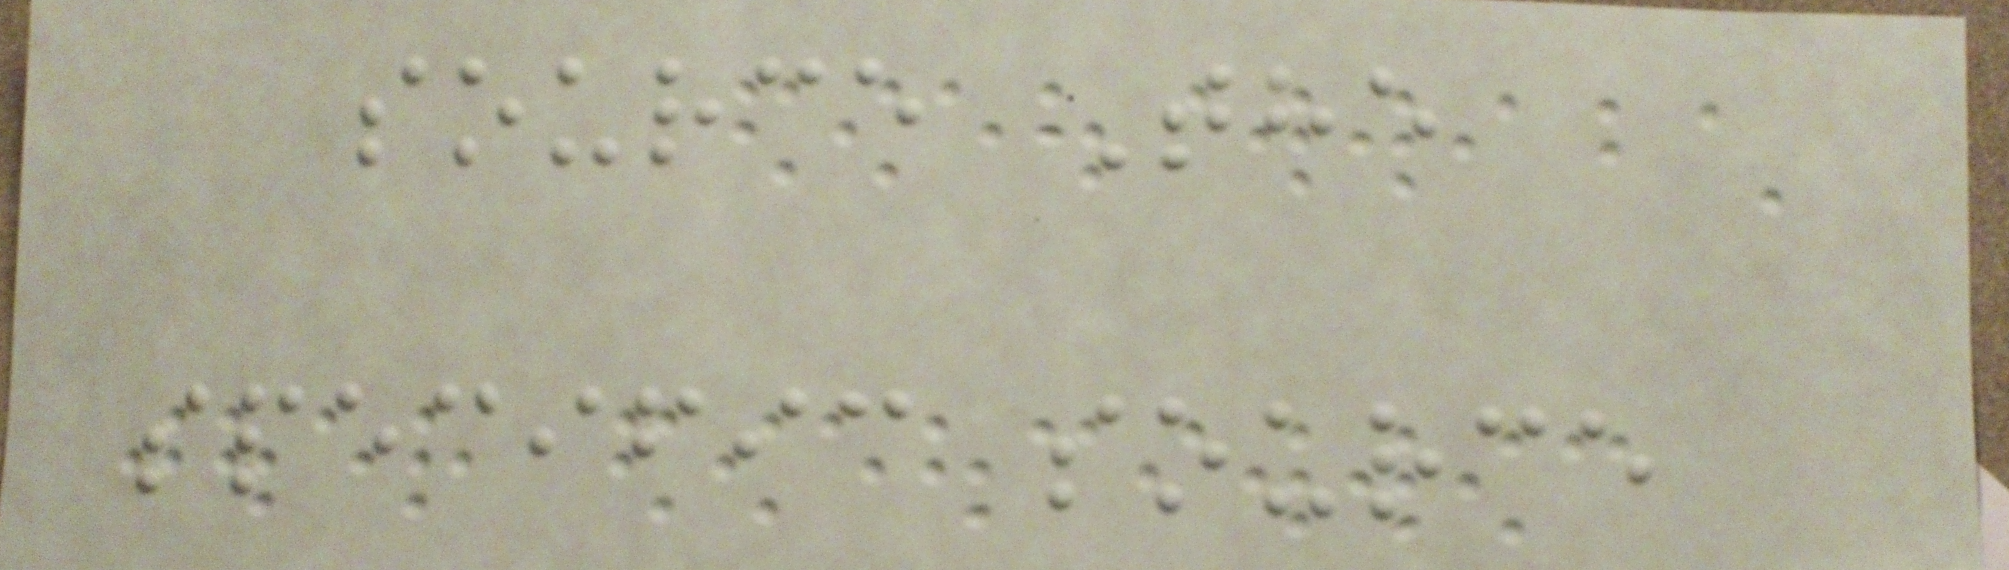source The
specific source
